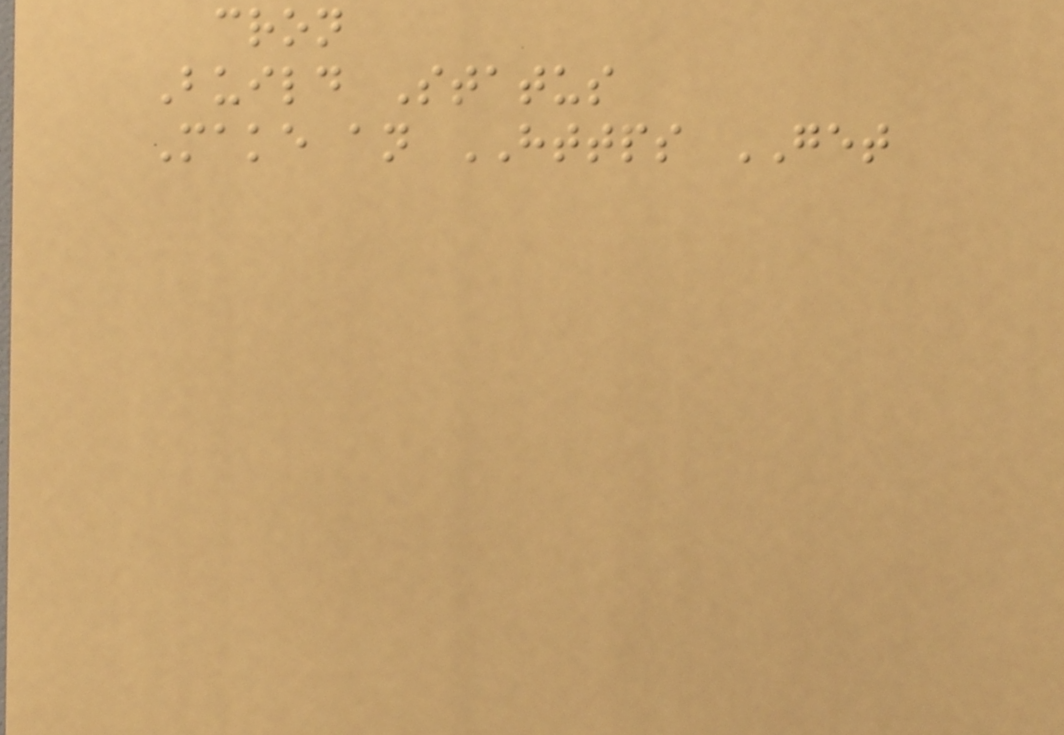cron
Build Status
Make an HTTPS GET
